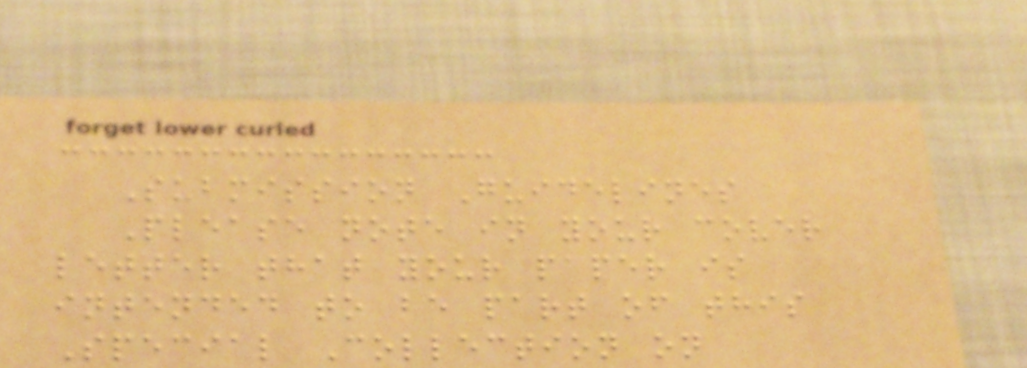Submission Guidelines
Please note in your cover
letter that your paper is
intended to be part of this
Special Collection on
